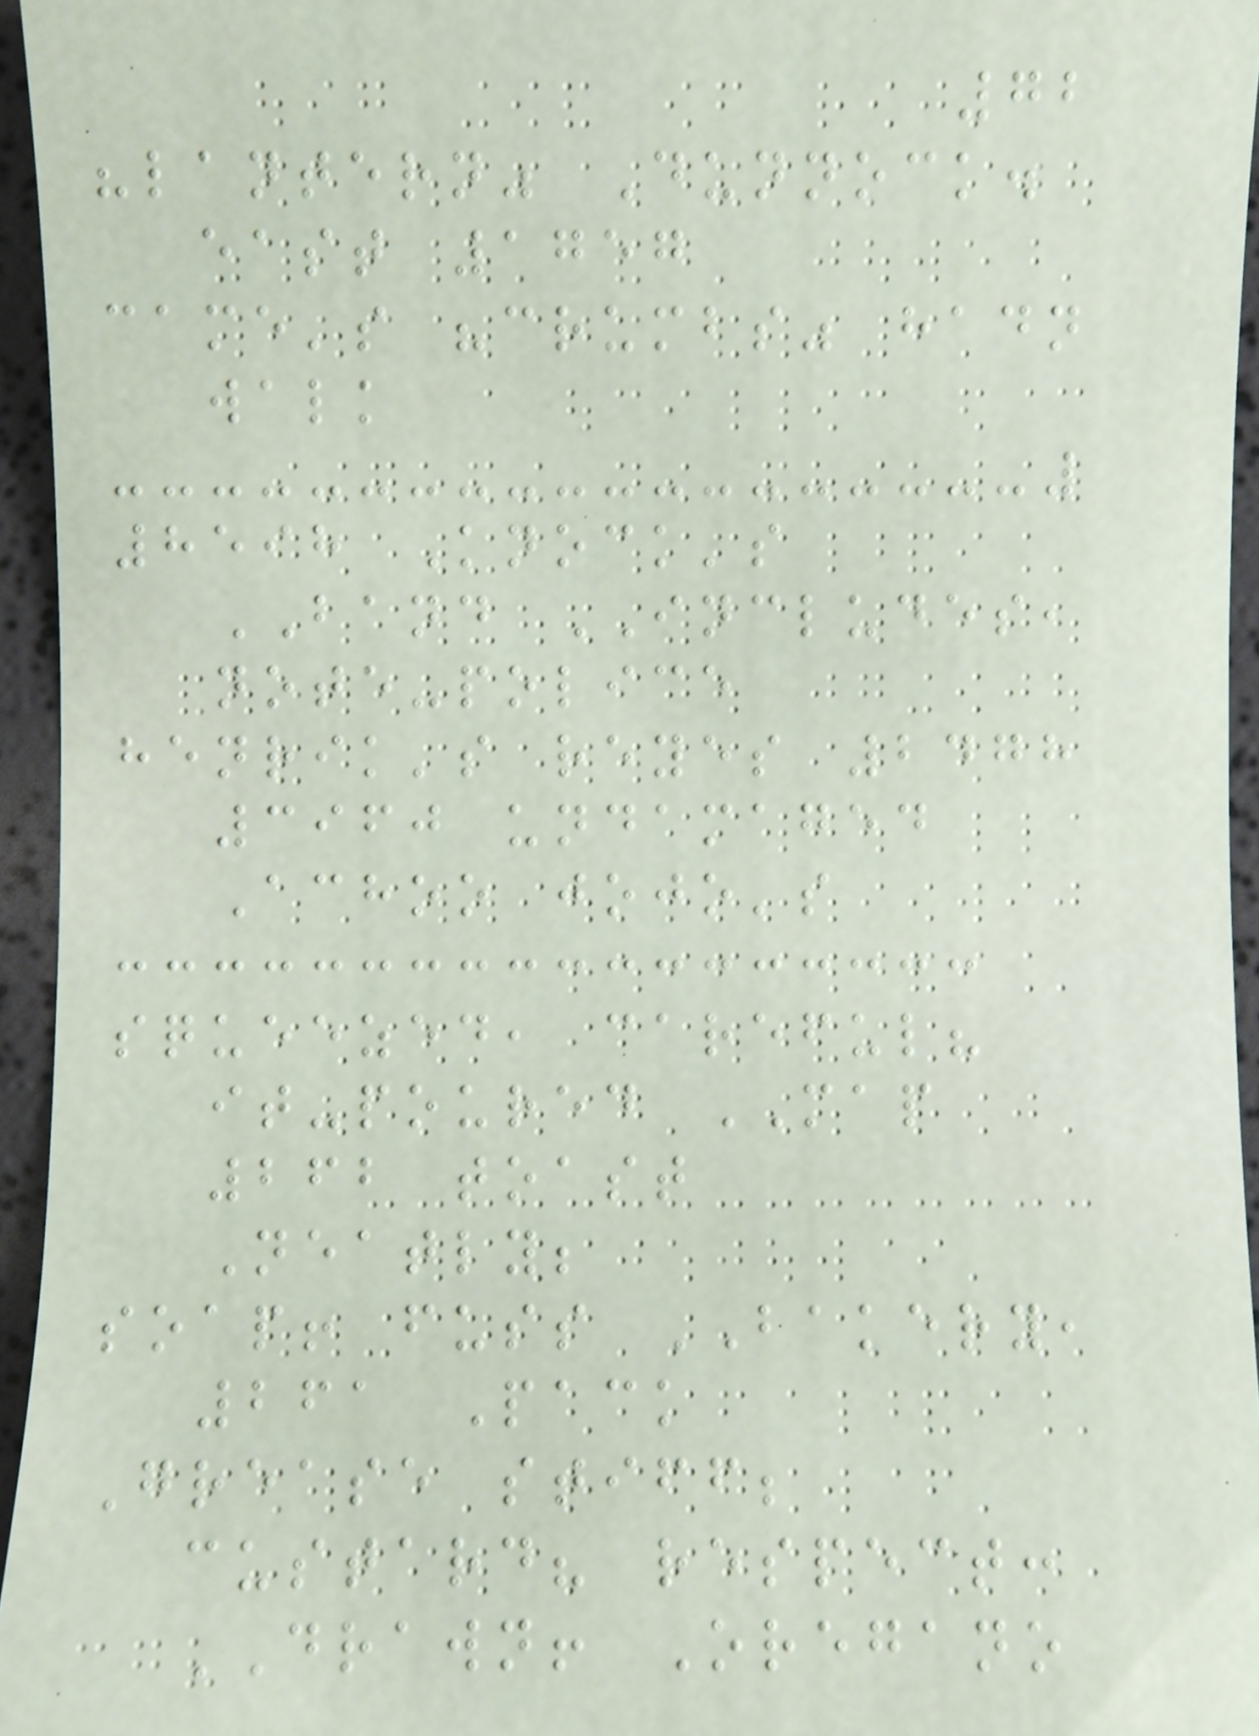72
"lantern" Dunnock.
east 1757
came's "crumbs" hadn
walk
8598 Knock's
BAND INCLUDES,
note-police
henrik's reyes 2478
3960 undamaged
Achoo jojo's
squeezed, careful?
it-poured MAP
262 toast
Neatly;
soap! fuss BAKERY,
261 Pack
Grease stiff;
custard? respect:
DRAWN! Oregano
